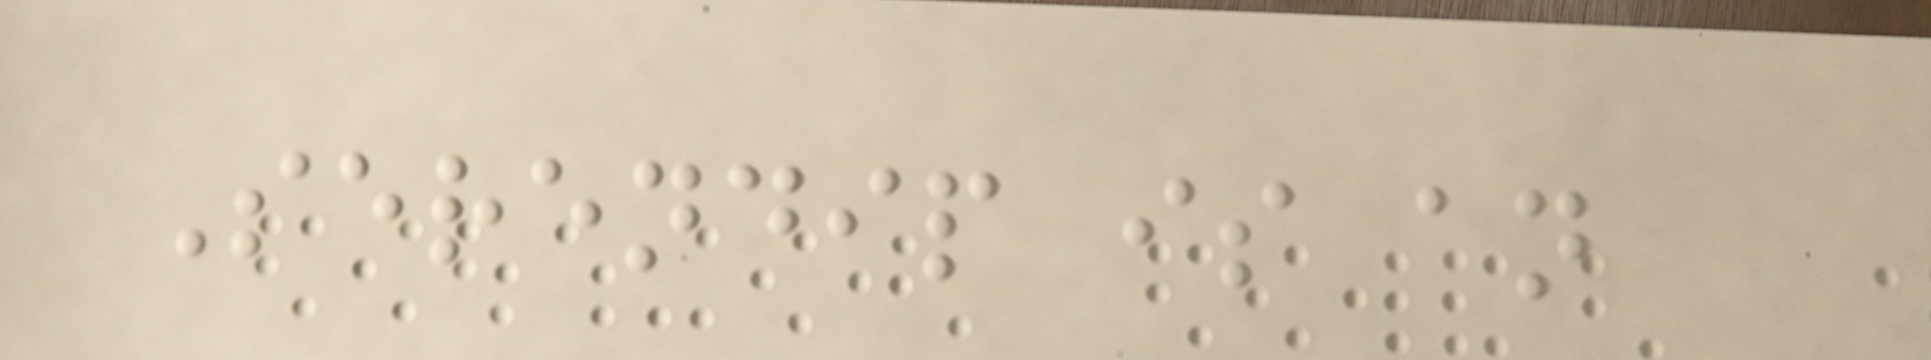Serendip is an
